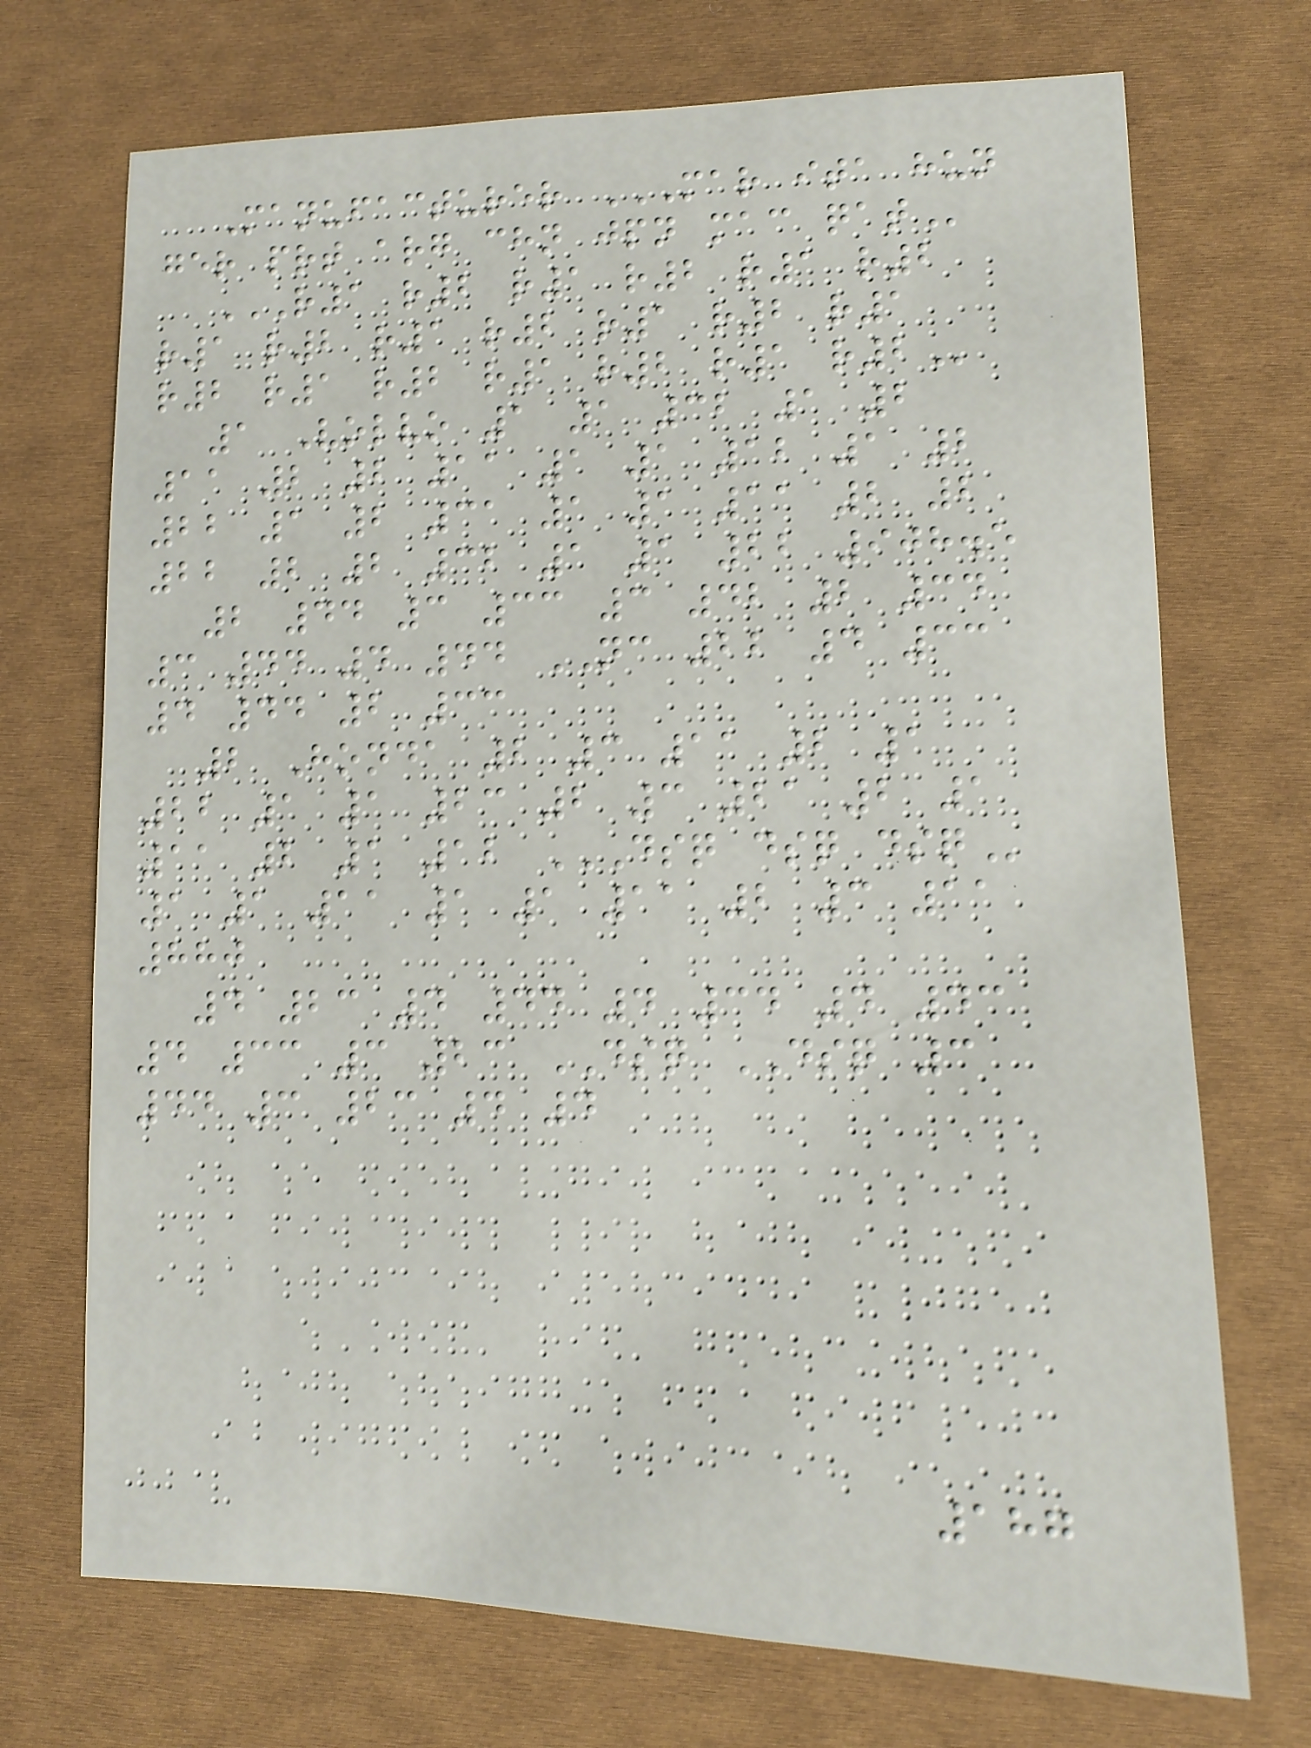Manufacturer MAR ITA HUN
GER PRT ARG CHN JPN MAC QAT
R1 R2 R1 R2 R1 R2
R1 R2 R1 R2 R1 R2 R1
R2 R1 R2 R1 R2 R1 R2
1 Volvo 1 1 32 1 2
11 2 2 11 1 1 12 1 2
22 1 2 31 1 1 11 2 2
22 2 2 32 1 1 22 908.5
2 44 3 33 3 42 2 34
3 44 4 44 NC 22 4 33
4 44 2 33
2 Honda 2 3 11 2 1
22 1 1 23 2 3 21 2 1
11 2 1 12 DSQ DSQ DSQ
1 1 11 1 1 11 2 3 11
880
4 23 4 44 4 34 4 43
4 33 3 23 DSQ DSQ 3
44 3 23 4 4
187
